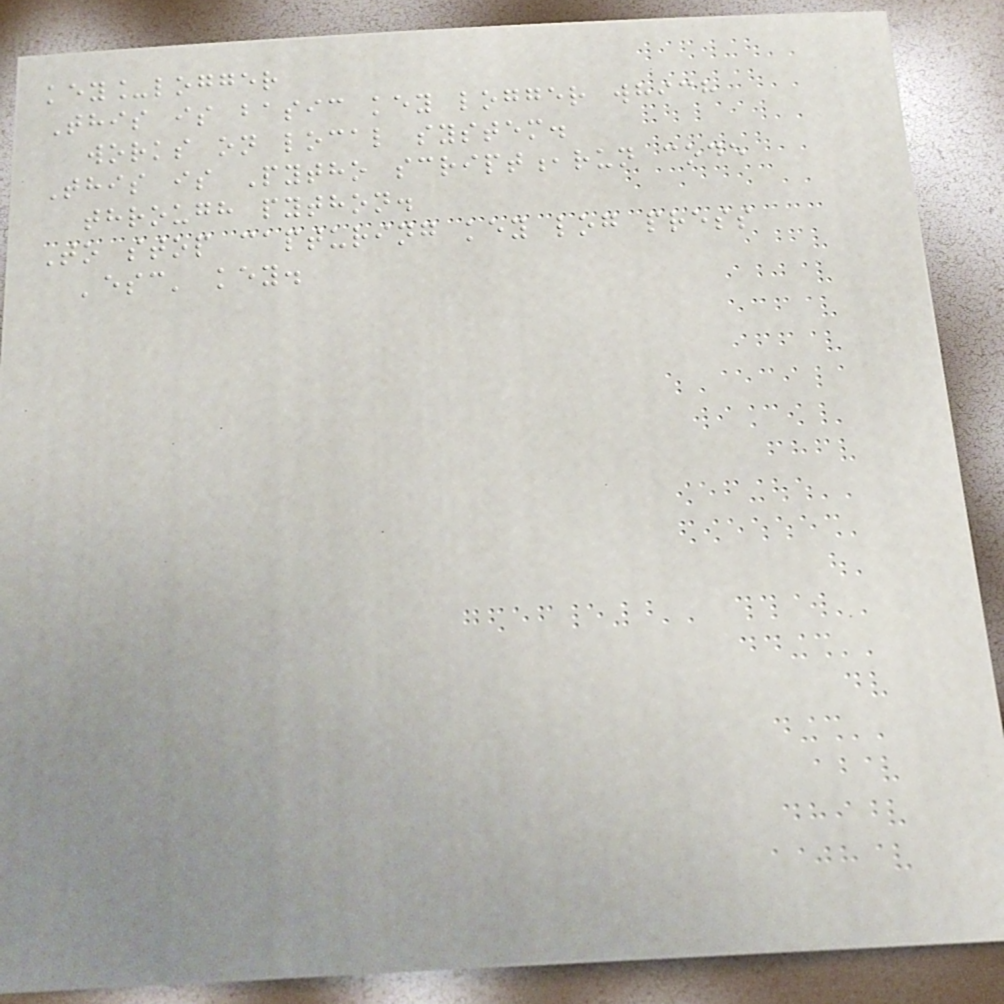key_logger
This is basic key logger which
works on local system.
This is Pytho script,run code
through python.
To stop capturing key log press
'esc' key.
